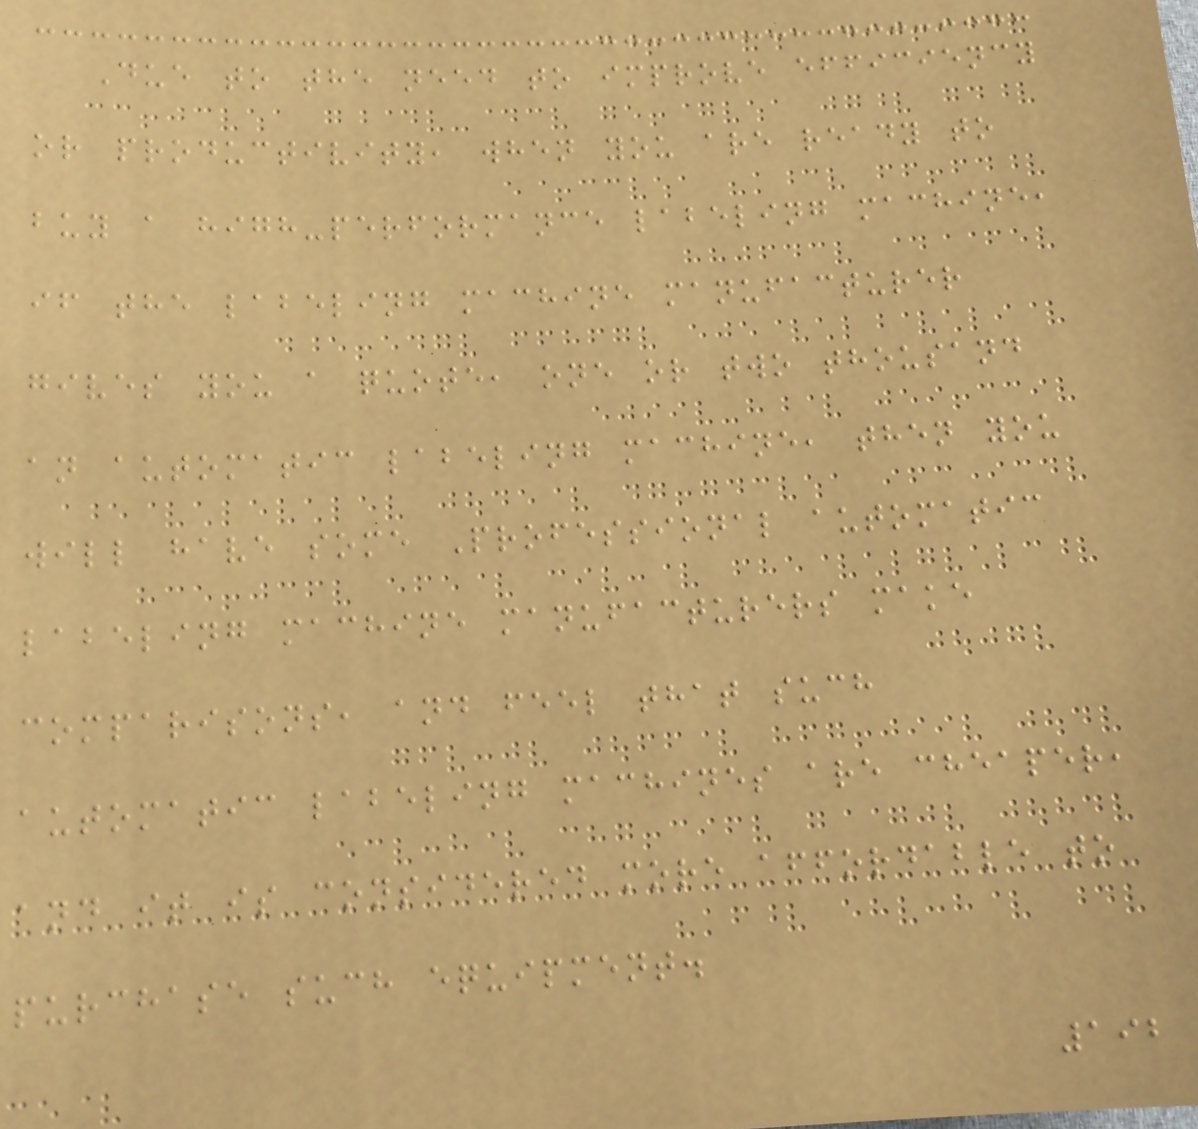Due to the need to improve efficiency
or productivity, when you are ready to
buy a high-performance labeling machine,
if the labeling machine manufacturer
gives you a quote, one or two thousand
an automatic labeling machine, then you
will have some Professional automatic
labeling machine manufacturers make
comparisons, and feel that such
automatic labeling machines are cheaper,
and it is considered more affordable to
purchase such equipment.
192
